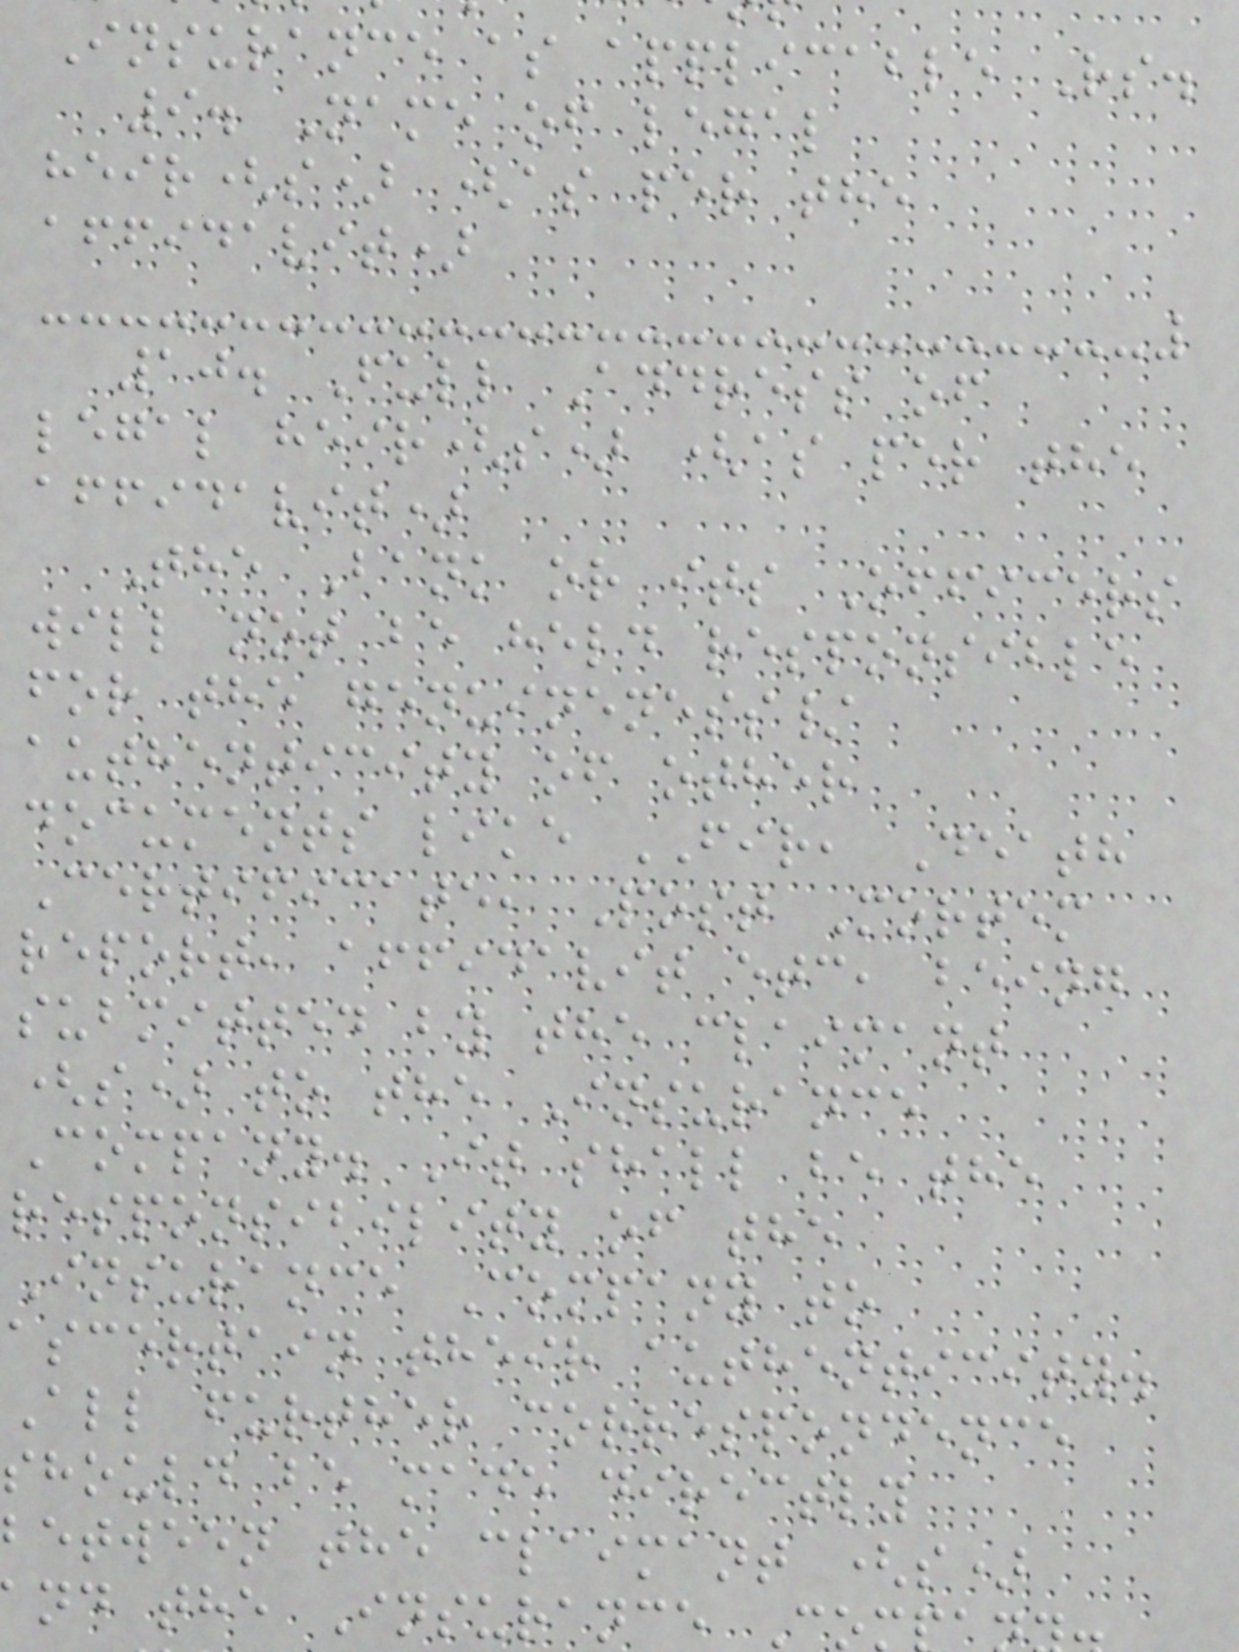Insurance as applicable Rs.
9. Name of legal
heir(s) (as per the
affidavit)
10. Full Address of
legal heir(s) (as per the
affidavit)
The Bank or its Officers
will not be held responsible
for the genuineness/
authenticity of other
documents like FIR, Death
Certificate, Post Mortem
report, affidavit etc, being
submitted by the claimant
(s) to the Insurance
Company. It shall be the
responsibility of the
Insurance Company to
ascertain their authenticity.
All further correspondence
should be made directly
between the claimant (s)
nd the Insurance C
